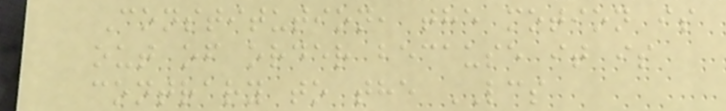Constitution, the motion is
out of order because it is
contrary to the LCS
